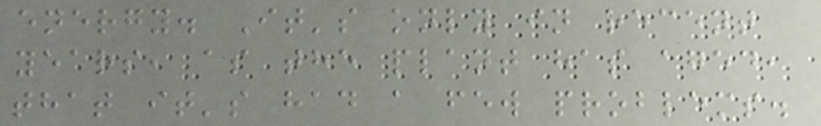energy. It's only in recent
years, as the plant has aged,
that it's had a few problems.
